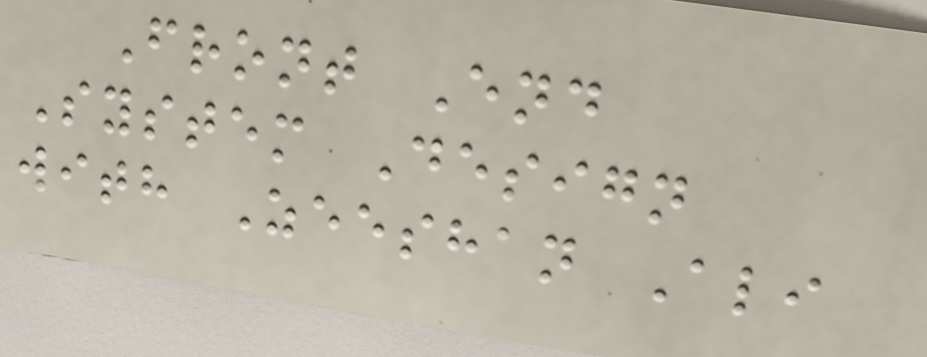Front End
System Design
with Zeeshan Ali
